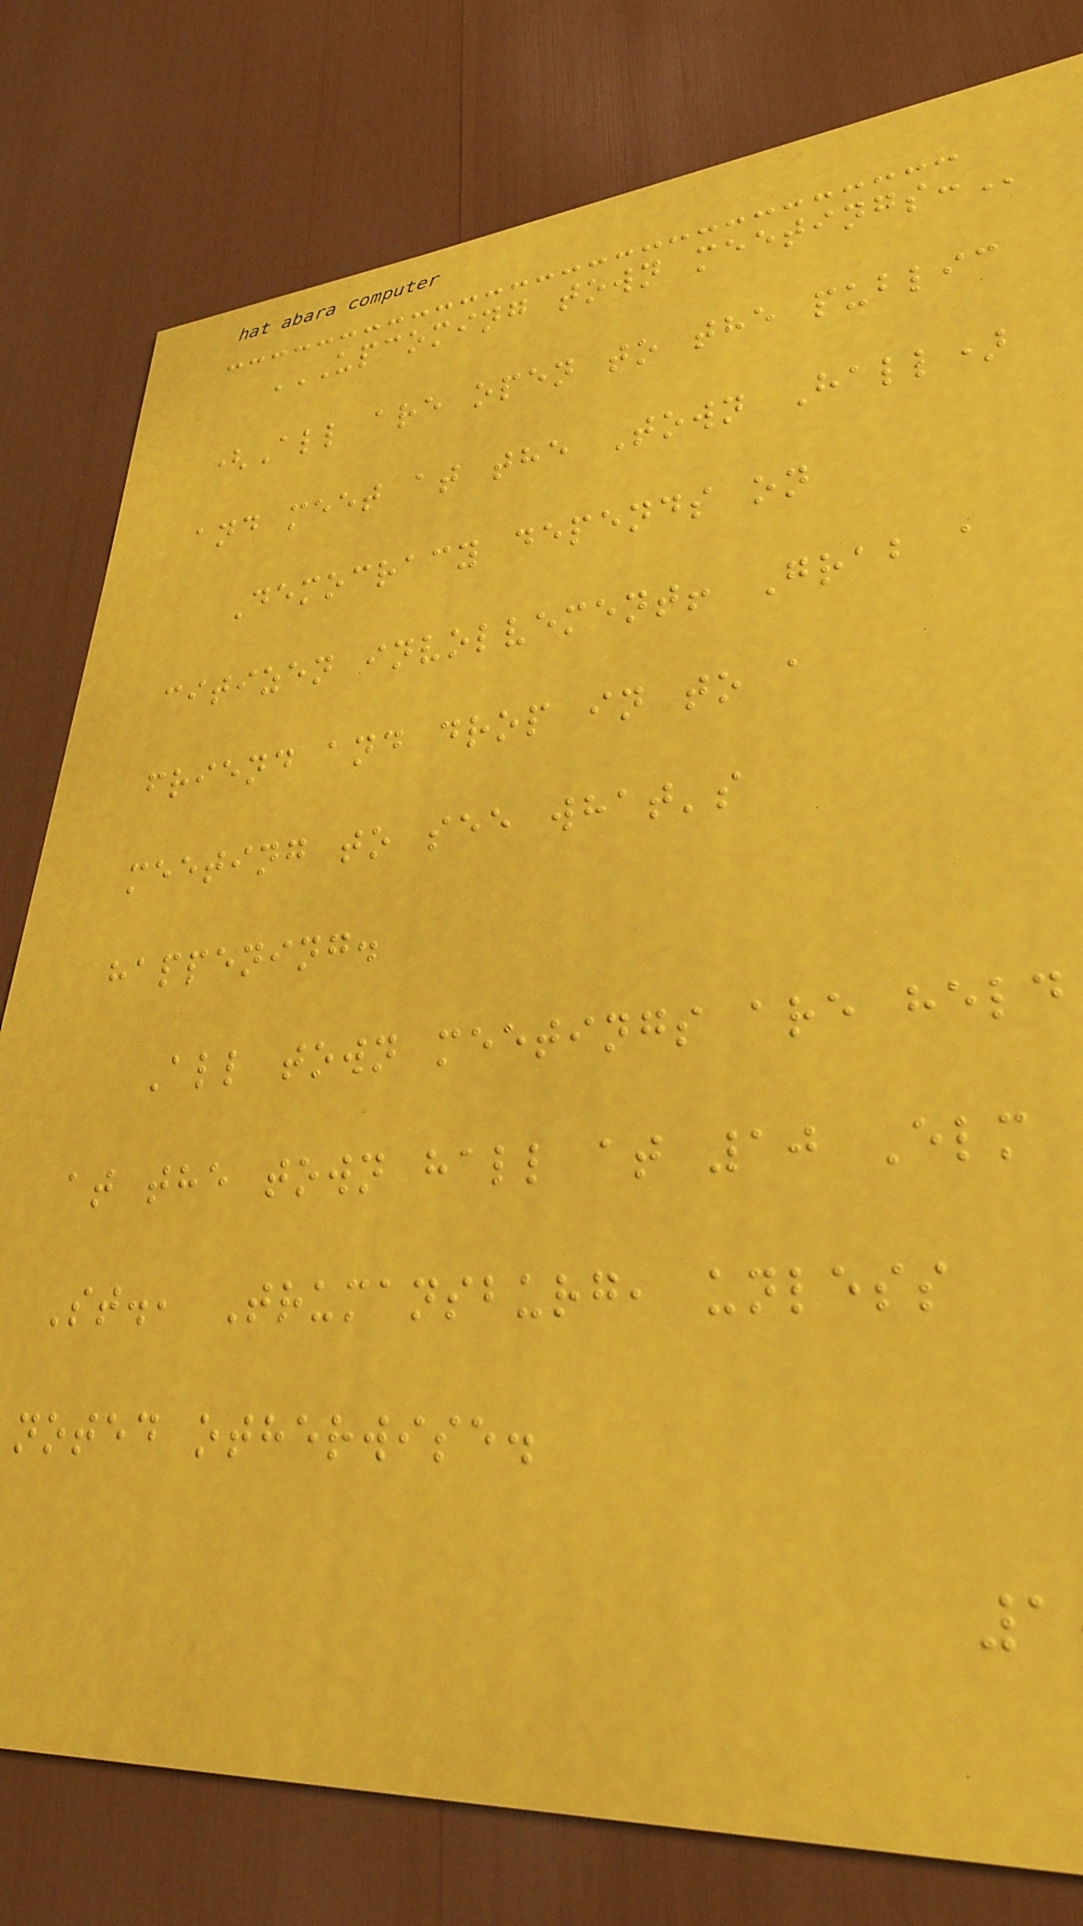UPCOMING TOWN MEETINGS:
(All are open to the public
and meet at the Town Hall)
Democracy depends on
citizen involvement! Grab a
friend and drop in to a
meeting to see what's
happening.
All town meetings are held
at the town hall at 10 Elm
St., Trumansburg, unless
noted otherwise.
